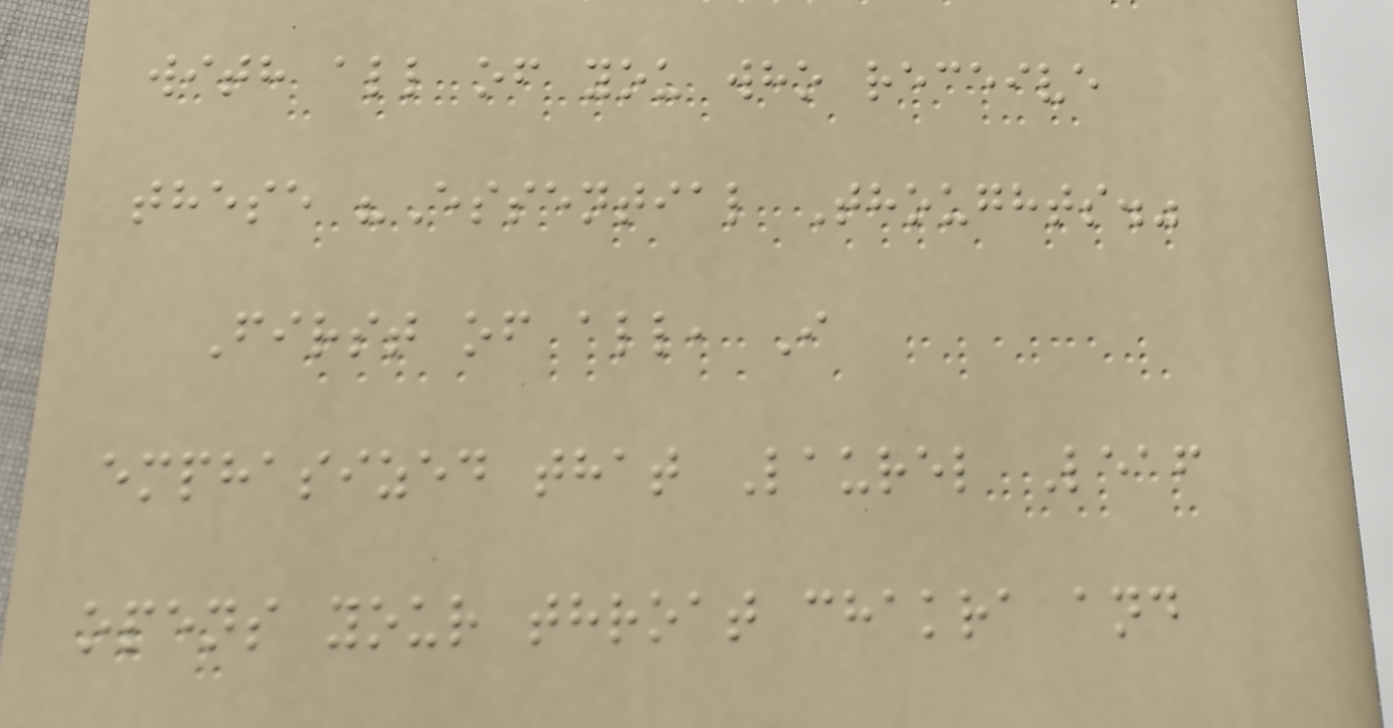with all of you who receive
these "Essential Thoughts."
First of all, I
emphasized that Laurel Leaf
opens your throat chakra and
